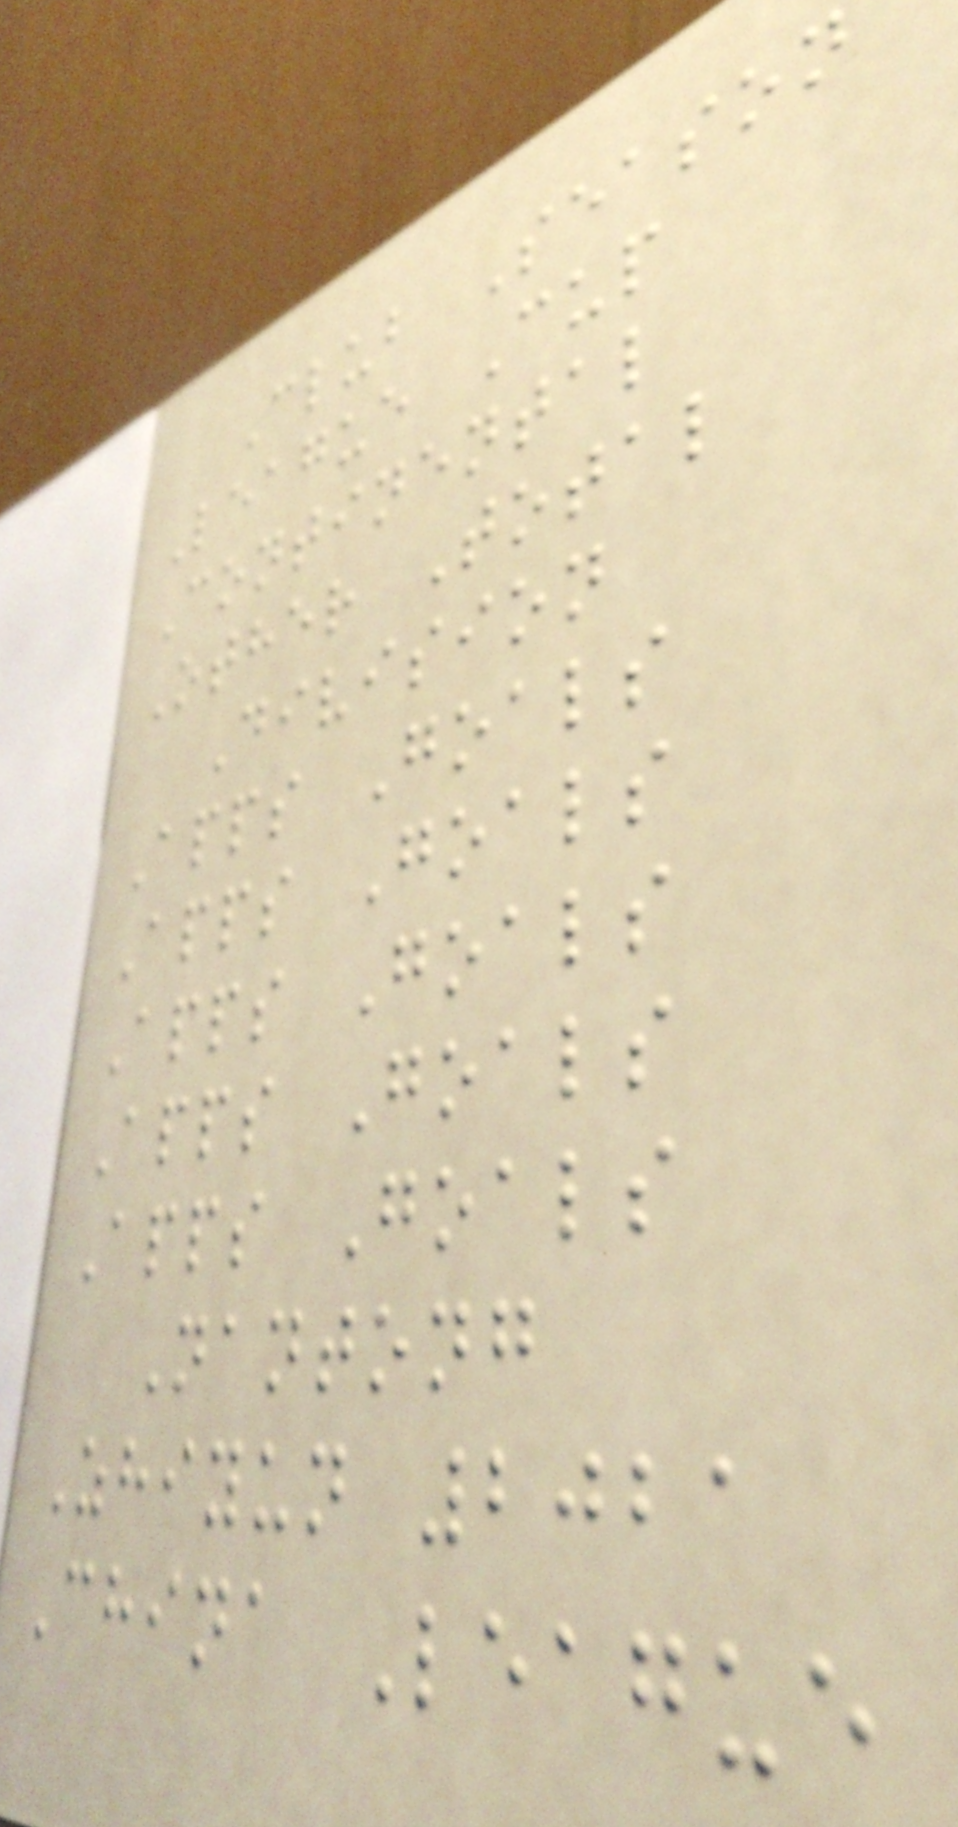Club Season
League Cup
Continental
Other Total
Division
Apps Goals
Apps Goals
Apps Goals
Apps Goals
Apps Goals
Nantong
Zhiyun 2021
China League
